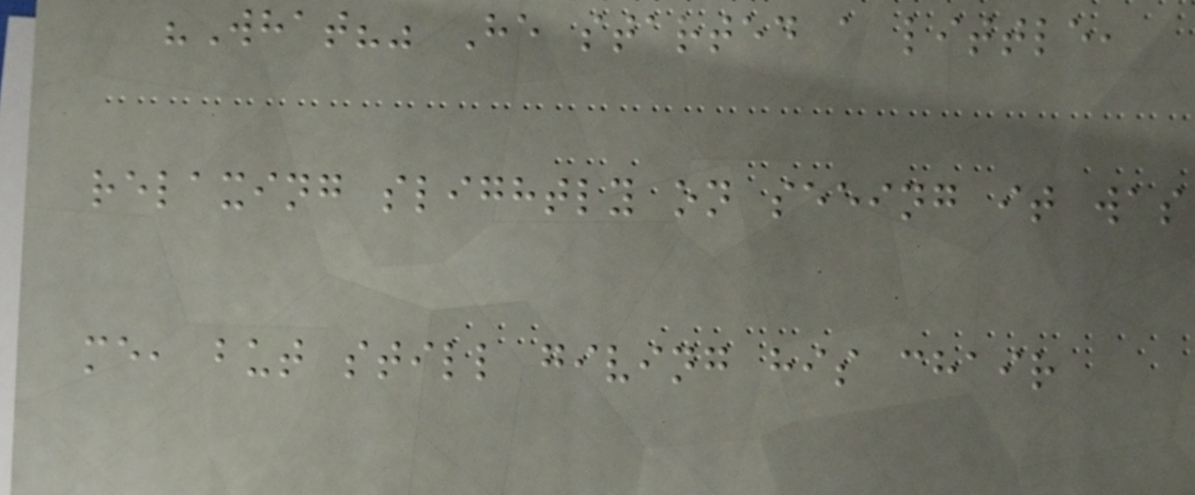"What?" He started a little,
relaxing slightly on seeing it was
me, but still giving his chair
